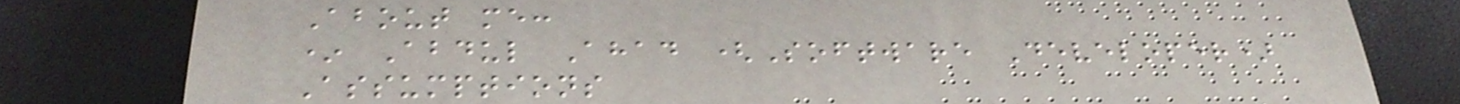About me:
* Abdul Ahad (Software Developer)
Assumptions
